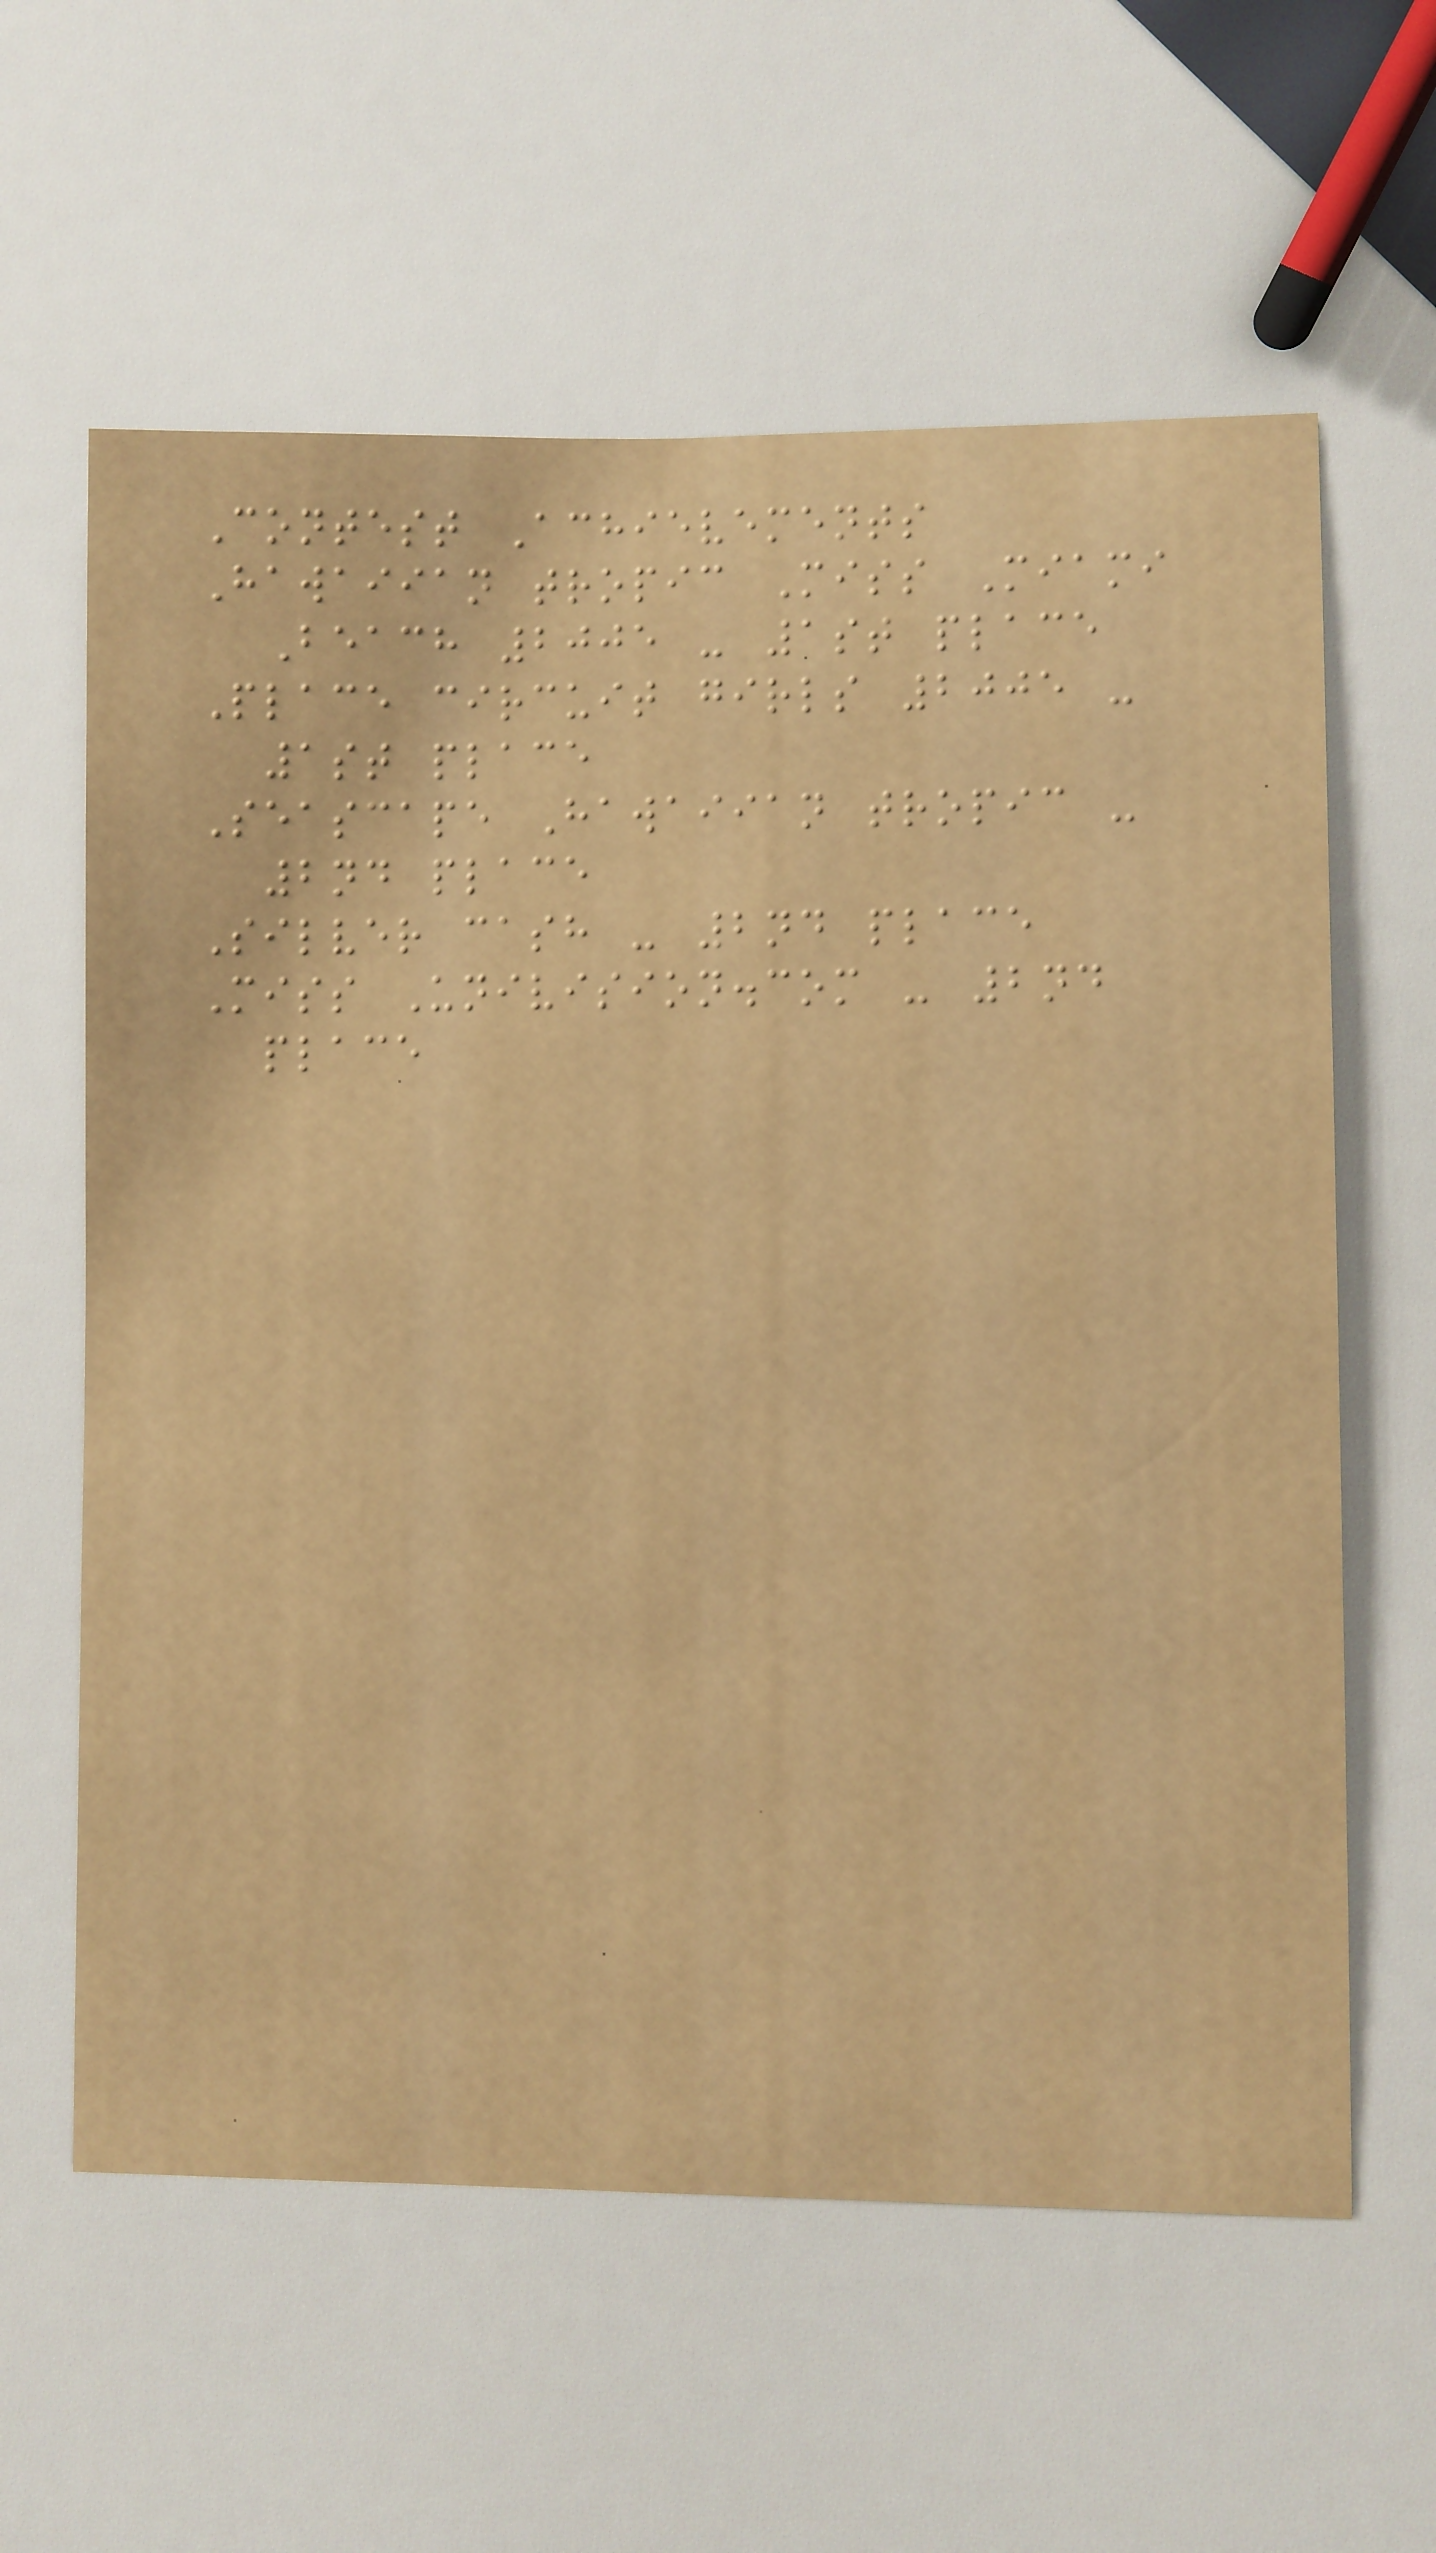Contest Achievements
Hawaiian tropic Miss Miami
Beach 2005 - 1st place
Place circuit girls 2005 -
1st place
Seascape Hawaiian tropic -
2nd place
Silver cash - 2nd place
Miss Univision.com - 2nd
place
